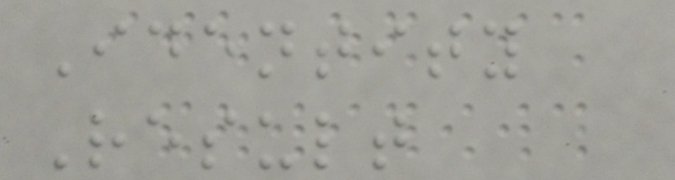Identity
Result
